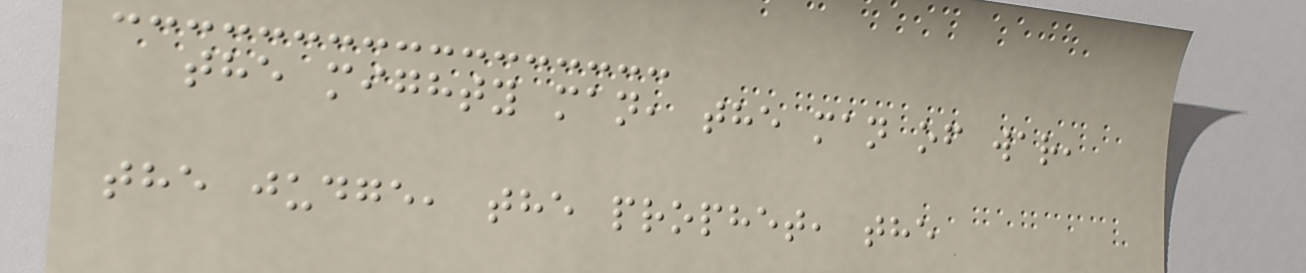the mighty man, the man of war,
the judge, the prophet, the
